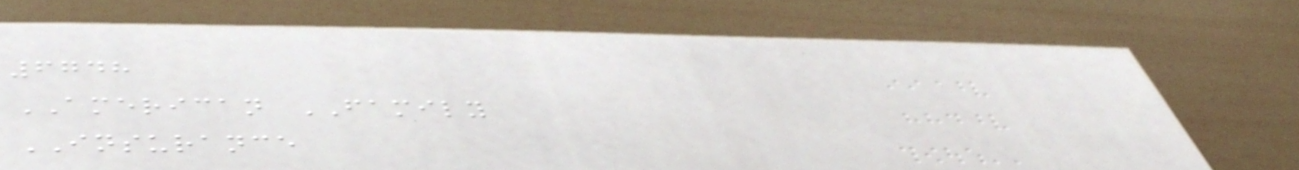6748
AMERICAN FAMILY
INSURANCE
